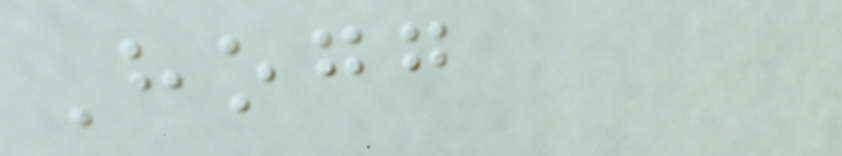Hogg
